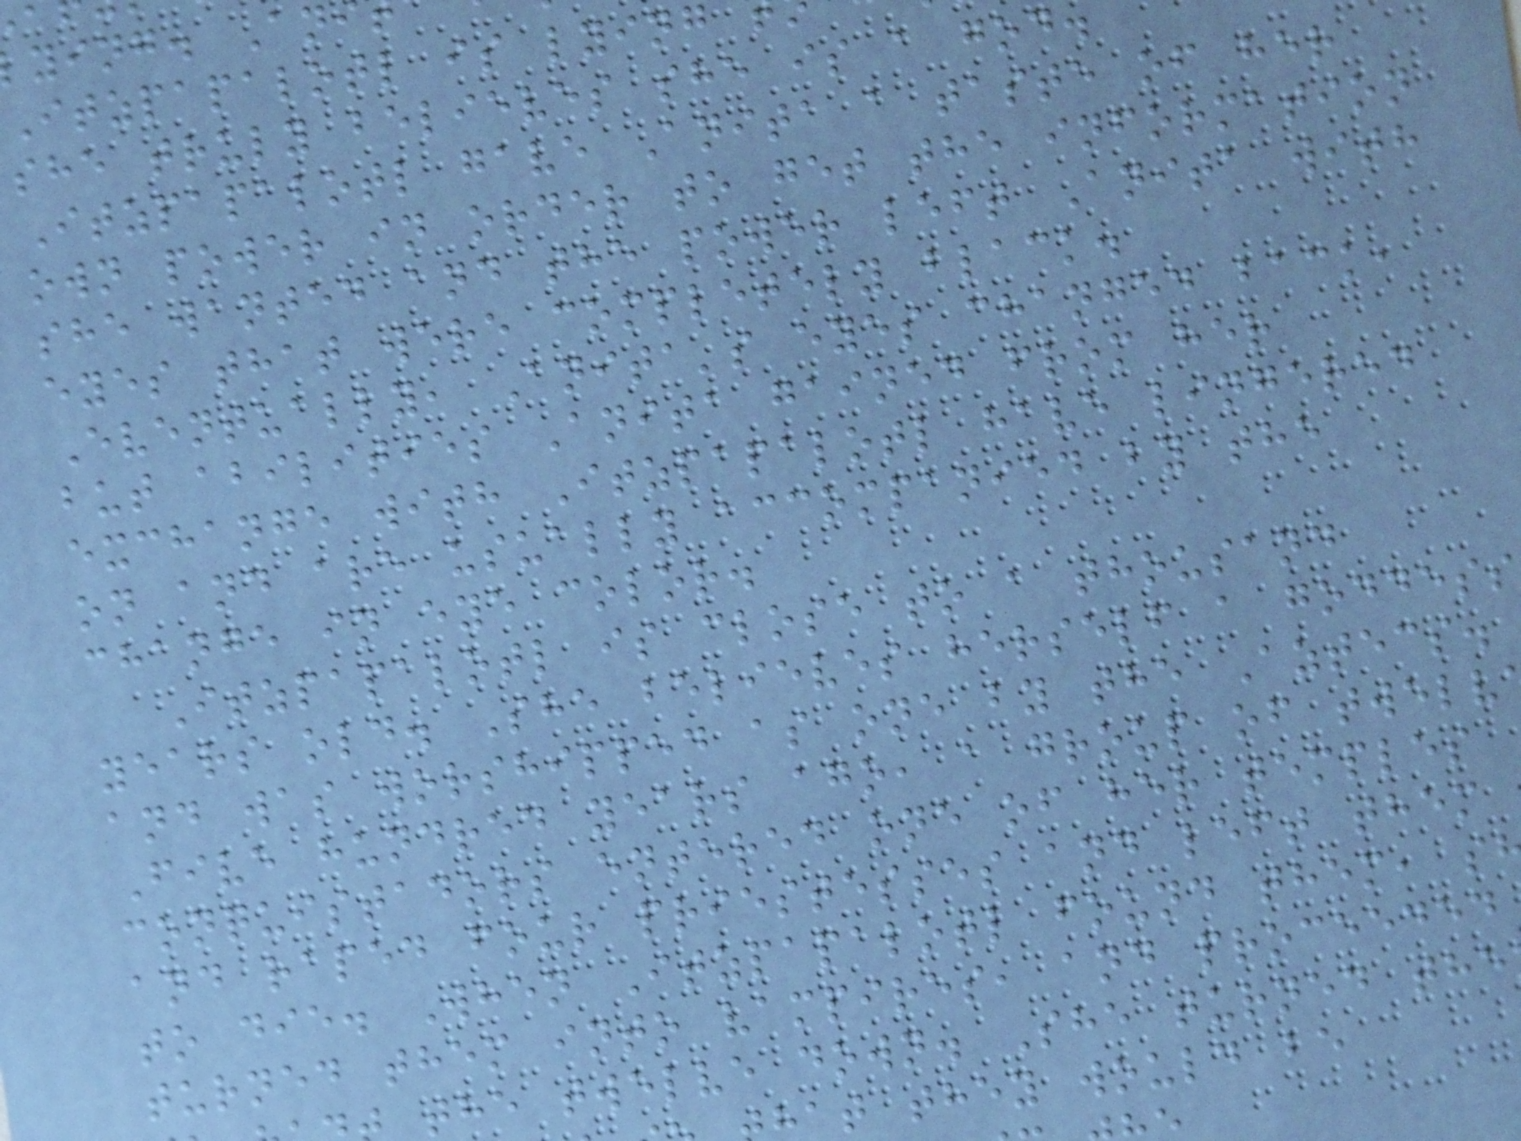Itzpapalotl is lying
she truly believes she is a god.
Itzpapalotl gave Anita a taste of her
own power in order to get the information
she wanted and the power left Anita with
eyes that were completely black.
Eventually, Anita's eyes changed back,
but abilities Anita gained from her
exchange with Itzpapalotl have lingered
on and are usually accompanied by the
change in eye color.
Itzpapalotl is close to a thousand
years old. She believes herself a goddess
and was worshipped as one by the Aztecs.
Five hundred years ago, a group of twelv
conquistadors entered one of her temples
and raped four priestesses and left them
to die. When Itzpapalotl found them, s
turned them into vampires, and proceeded
the twelve down. She turned the
at they would be
